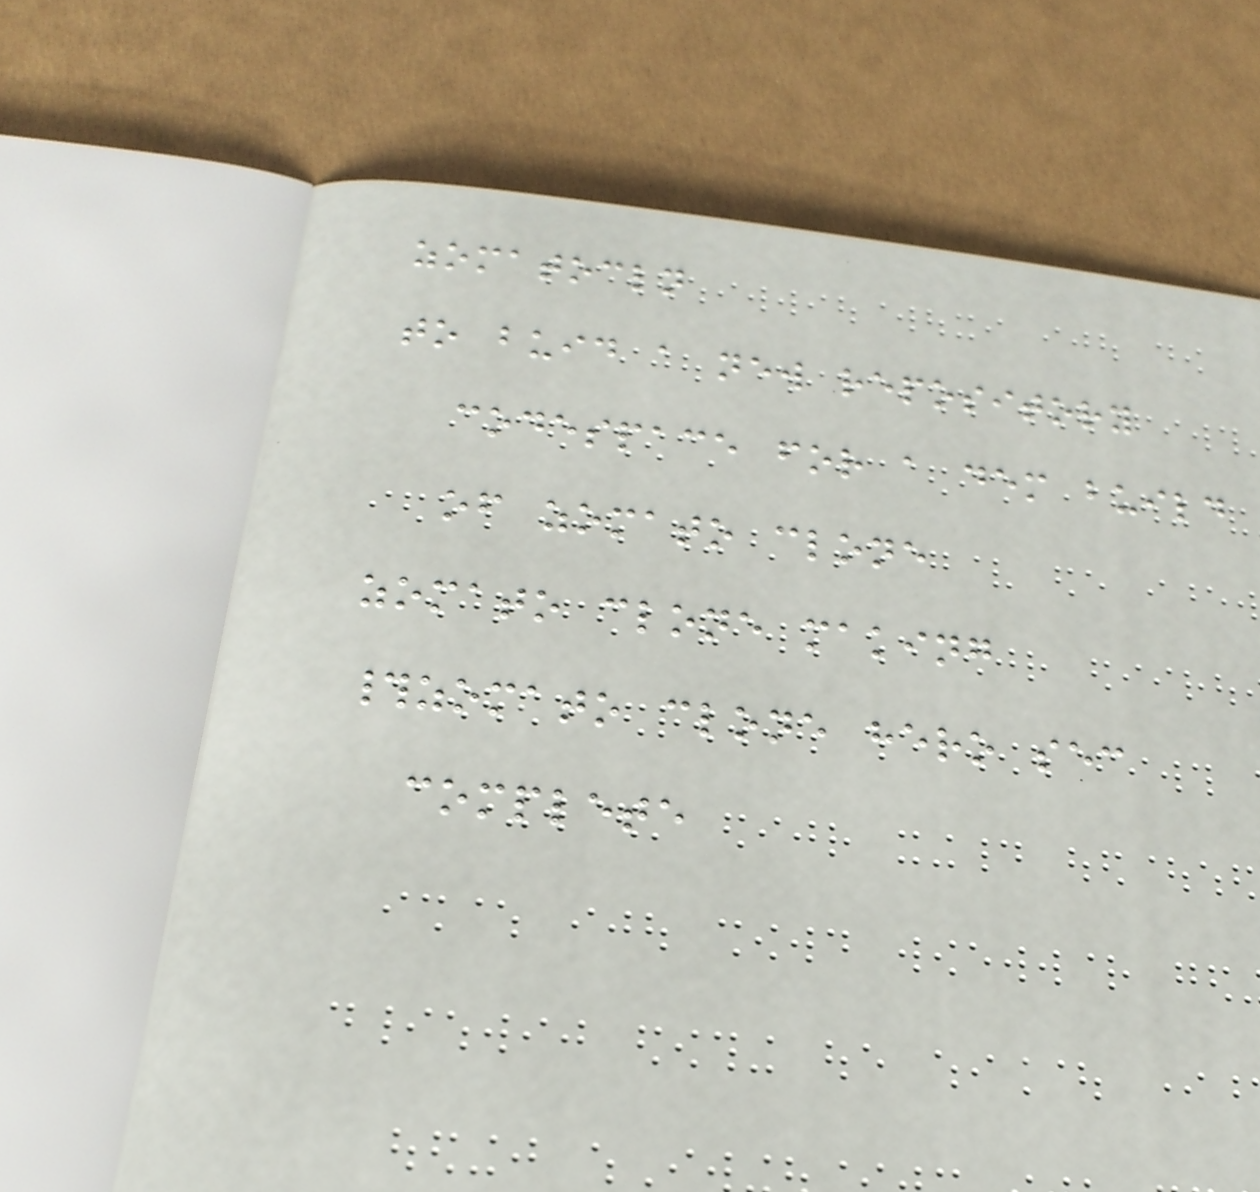zomatocln
to buid a new repository
codespace for a dem build
of zomato clone
zomato clone making
#zomato clone hero sec
complete
